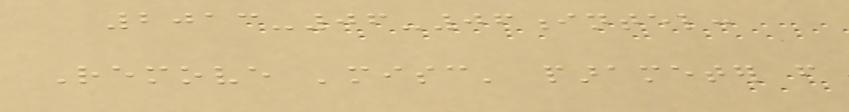2013-06-06intel:
Remove 'misc' parameter from
